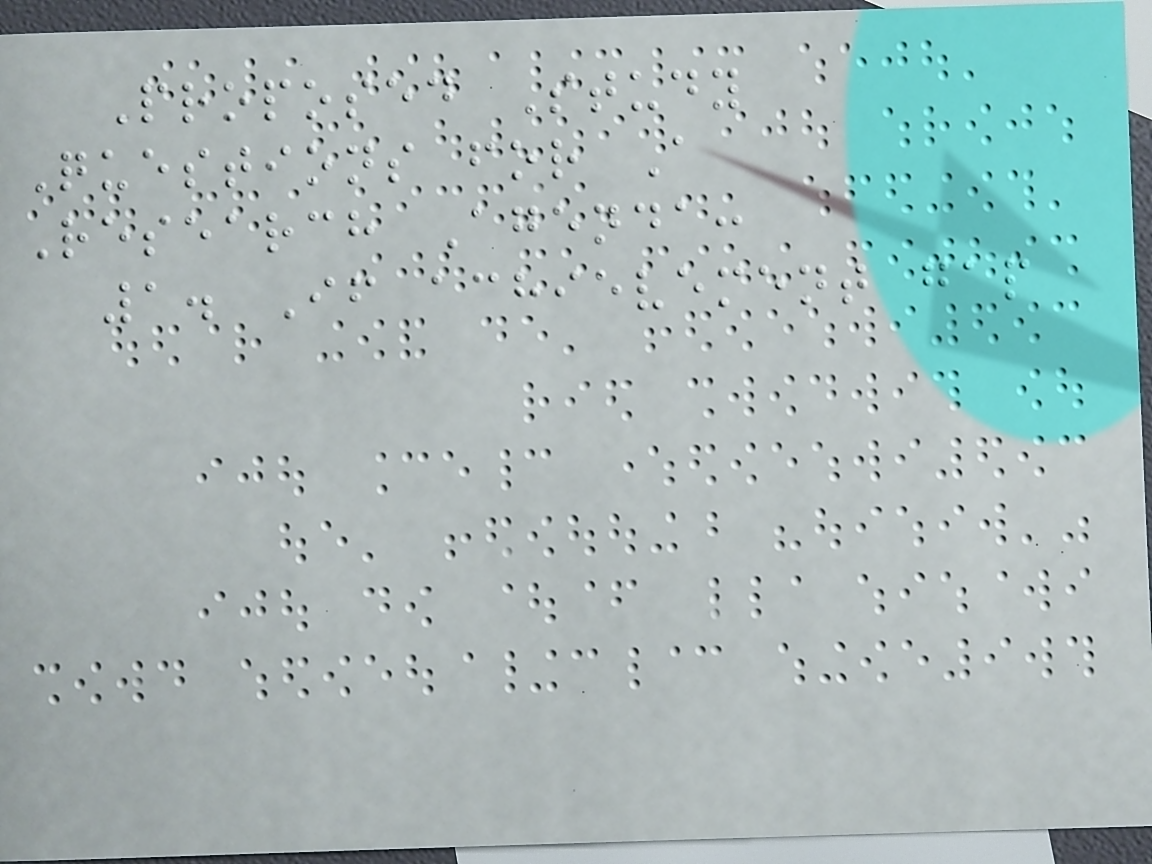Proposed Study
Questions for A
Research Agenda:
1. If achievement gap
